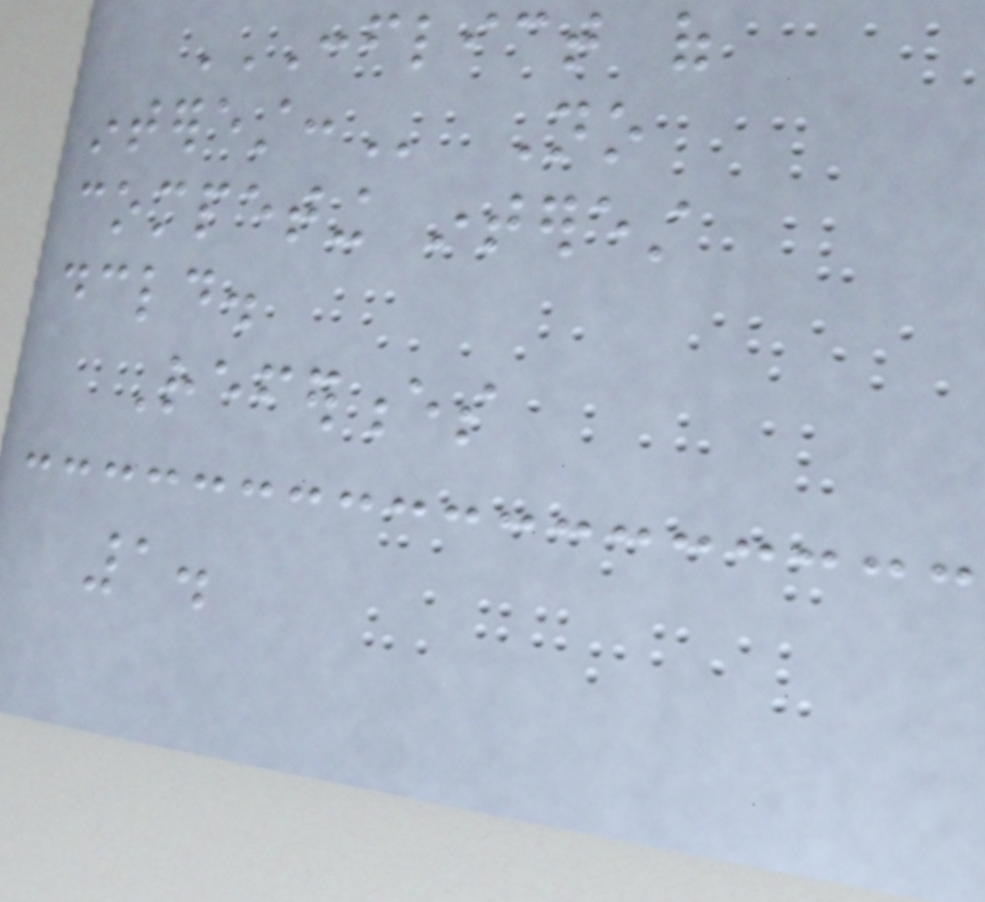CONFLICT OF
INTEREST: No
competing interest
declared.
References
1.
